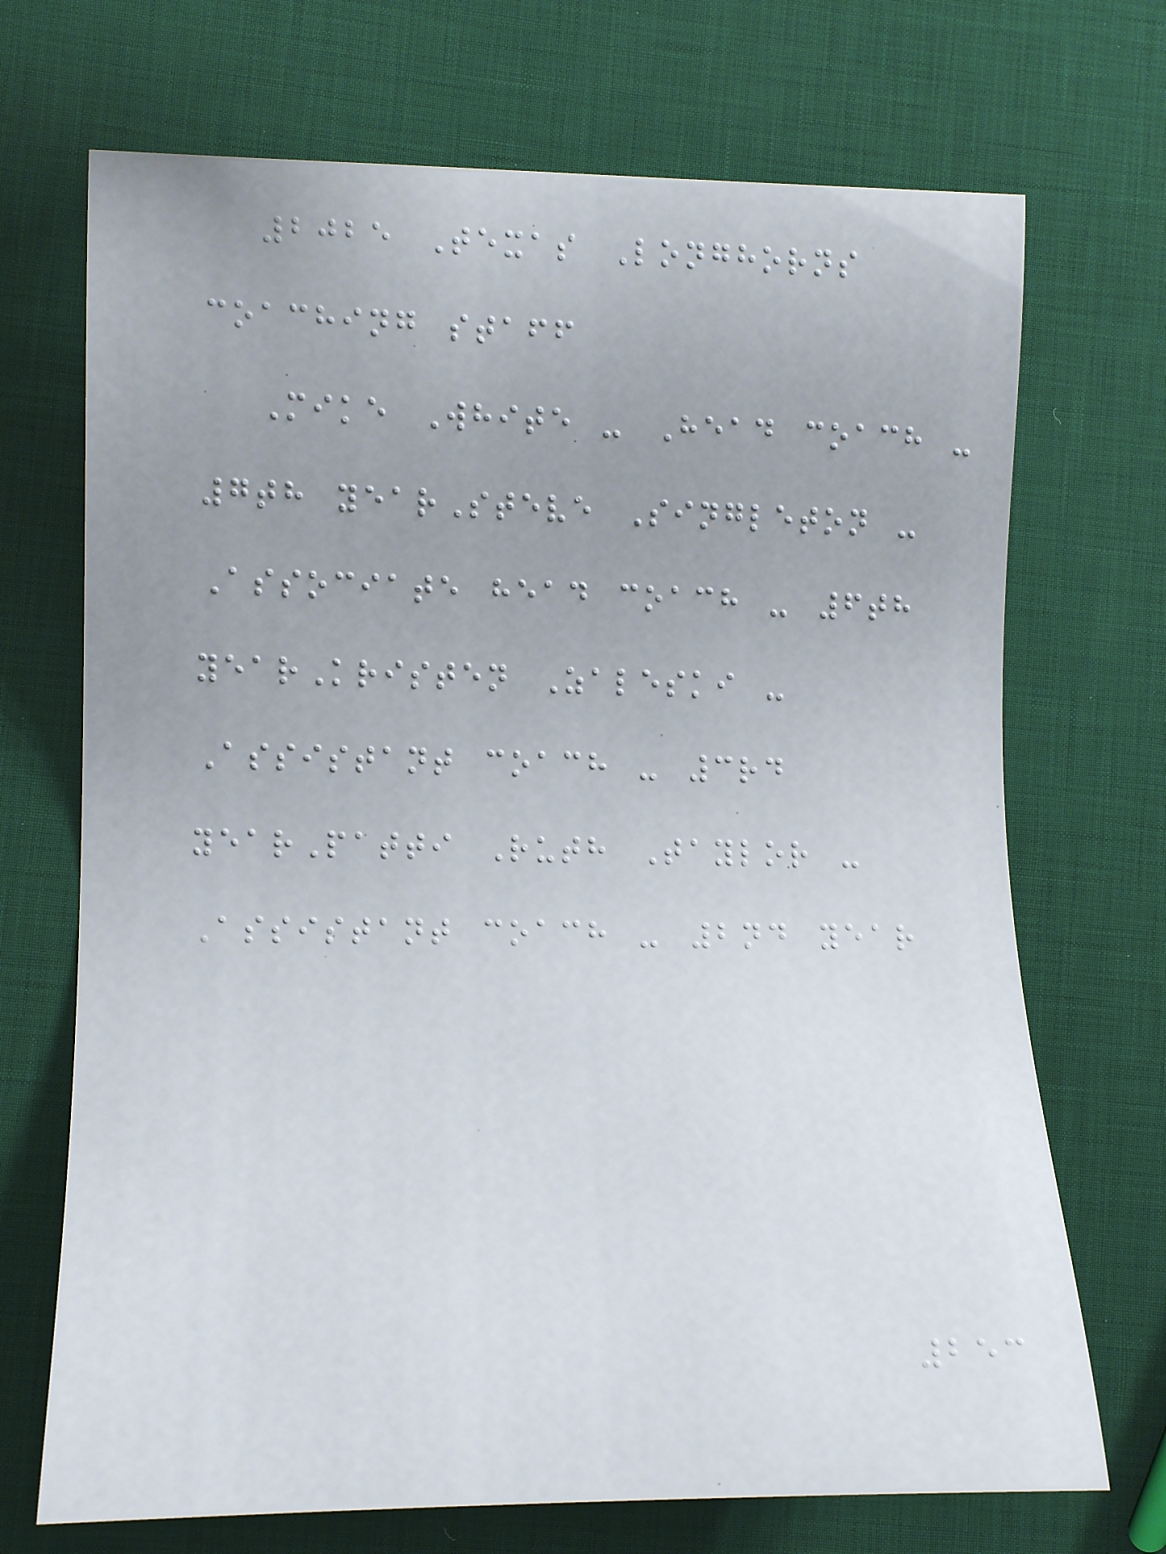2025 Texas Longhorns
coaching staff
Mike White - Head coach -
7th yearSteve Singleton -
Associate head coach - 6th
yearKristen Zaleski -
Assistant coach - 3rd
yearPatti Ruth Taylor -
Assistant coach - 2nd year
253
